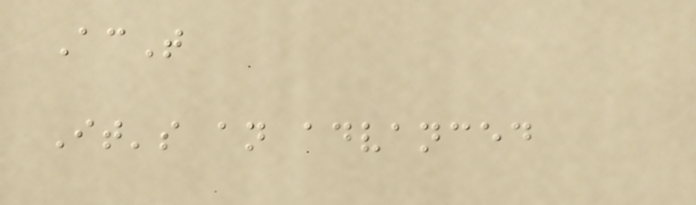AcT
It's an advanced
